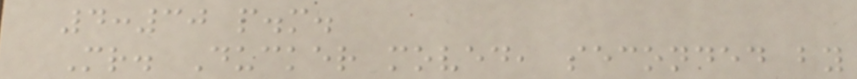4:30 p.m.
Mr. Ducker moved, seconded by
